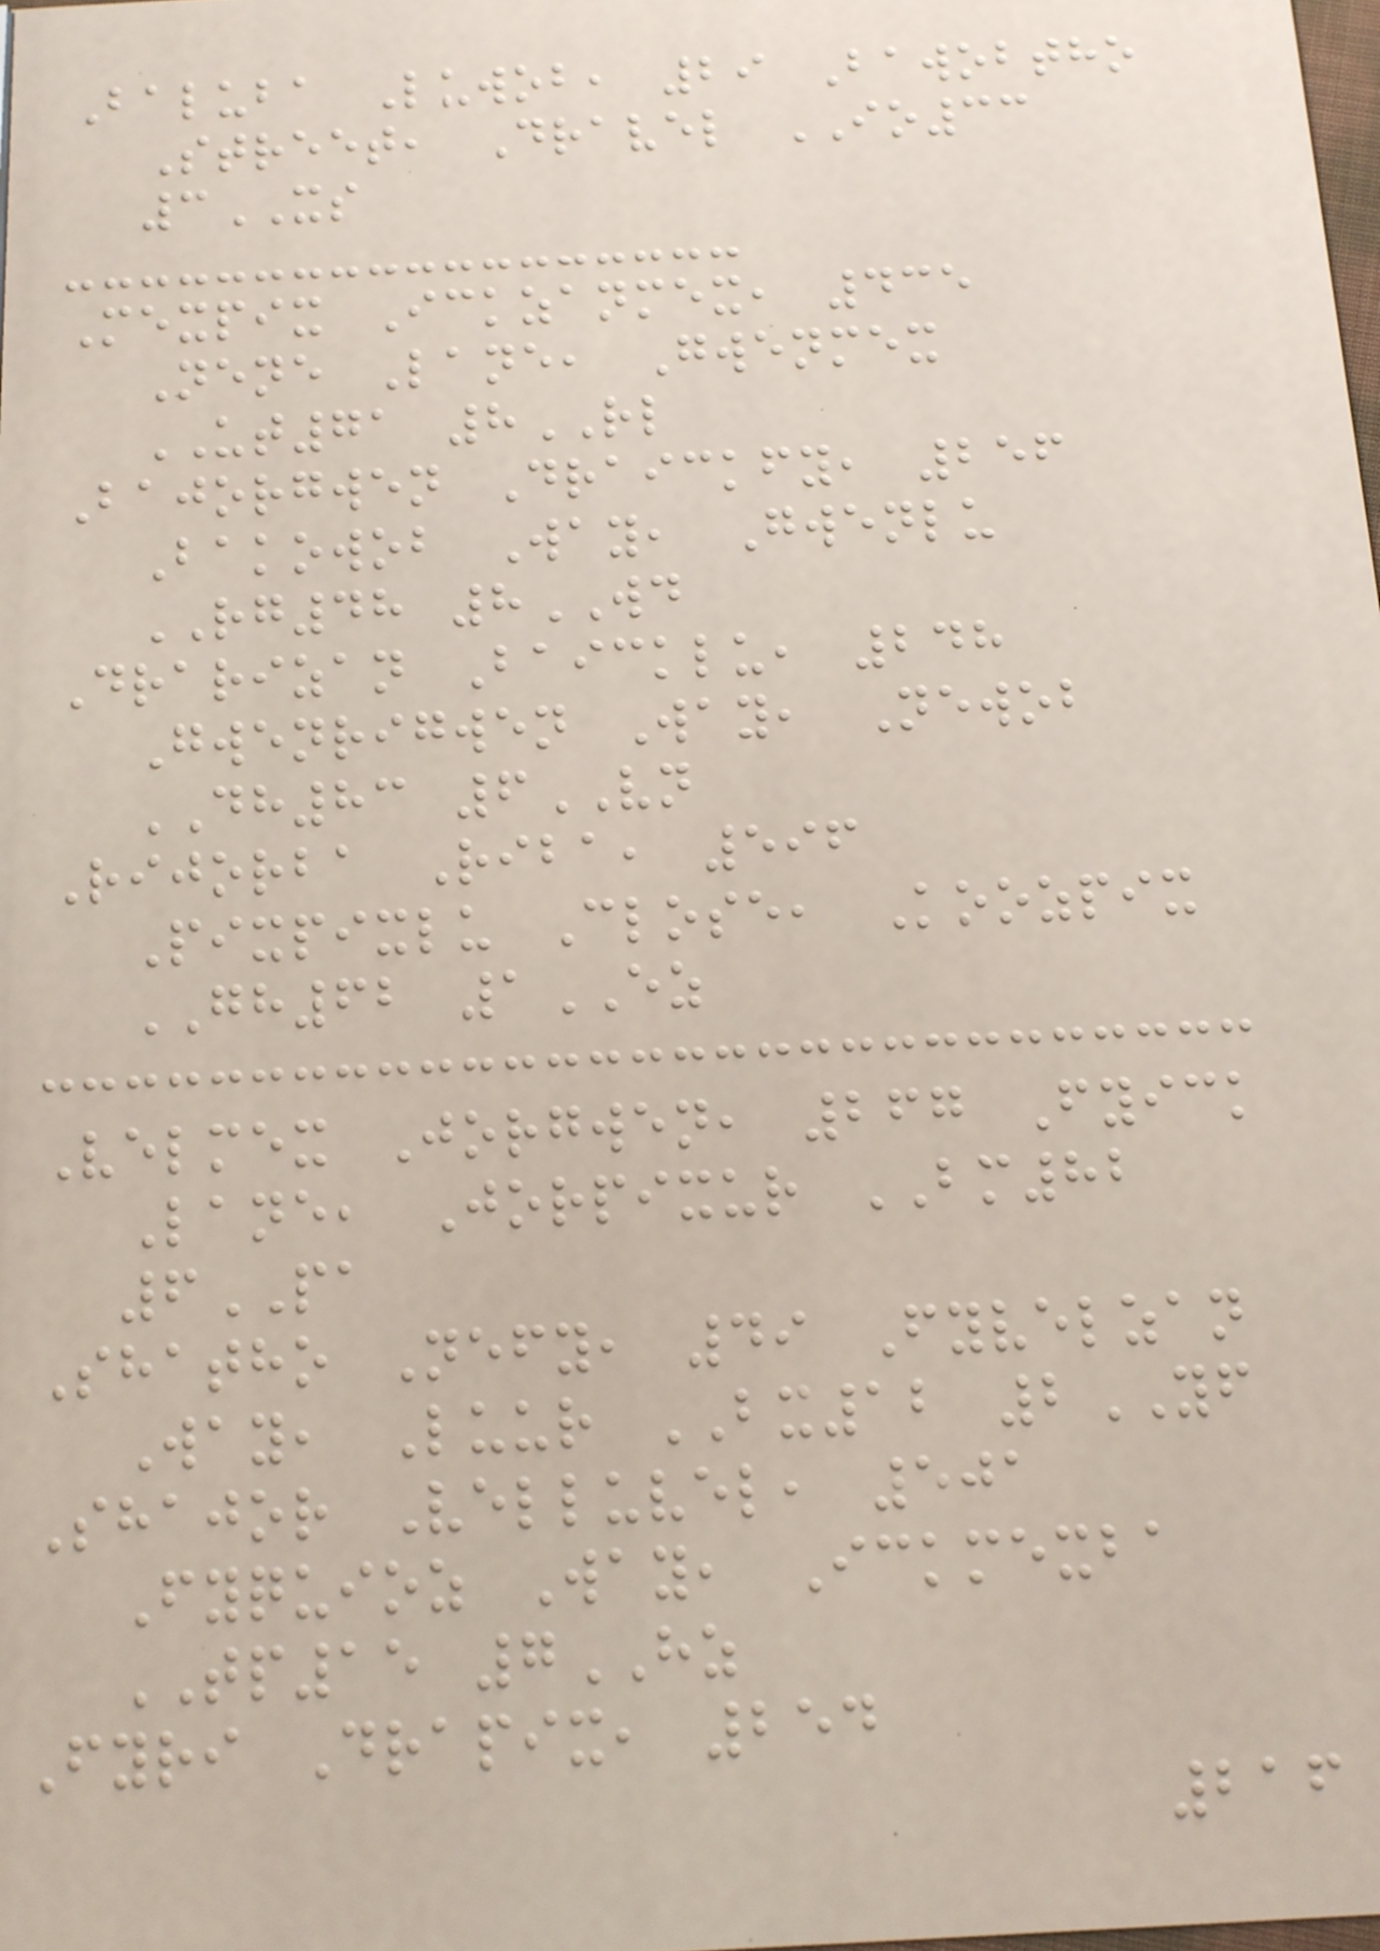Baluba Luwob, 29 Bawobtho
Street, Dravel IO33
3XS
Mexpix Ickzanmex, 435
Nene Lane, Gwenmex
UT71 8RL
Bajorgwen Draickfy, 256
Bakowob Way, Gwenlu
RG48 8WD
Drarizan Baicklu, 248
Gwenrigwen Way, Newob
DH83 6VN
Rijorba Riba, 596
Pixpixlu Close, Koozpix
GH62 1EZ
Velmex Jorgwen, 267 Fyick
Lane, Jorpixur BM82
6PA
Shatho Nefy, 49 Fyvelzan
Way, Luur BX12 2YF
Shajor Velluvel, 501
Fyquioz Way, Ickmexba
TP15 7HZ
Fyri Drapix, 254
216
